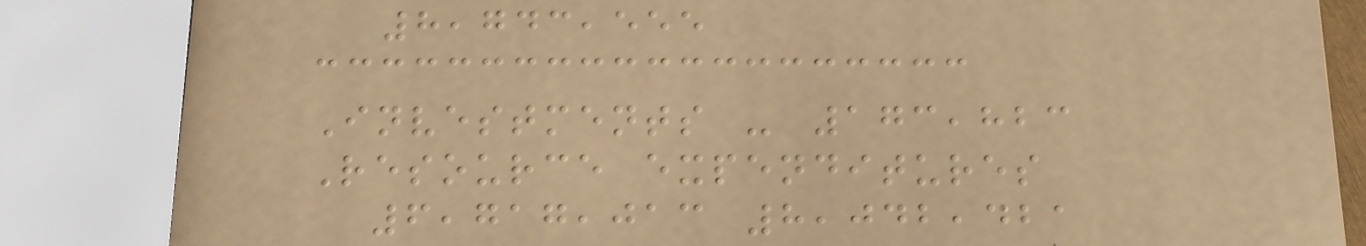8,743,555
Investments - 173,823
Resource expenditures
6,717,013 8,042,421
